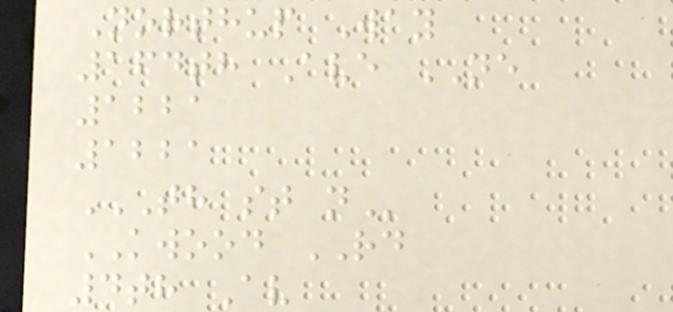Northup Way
164th Ave NE
1221
1221
TH ST N
KWOOD RD
4th Av
